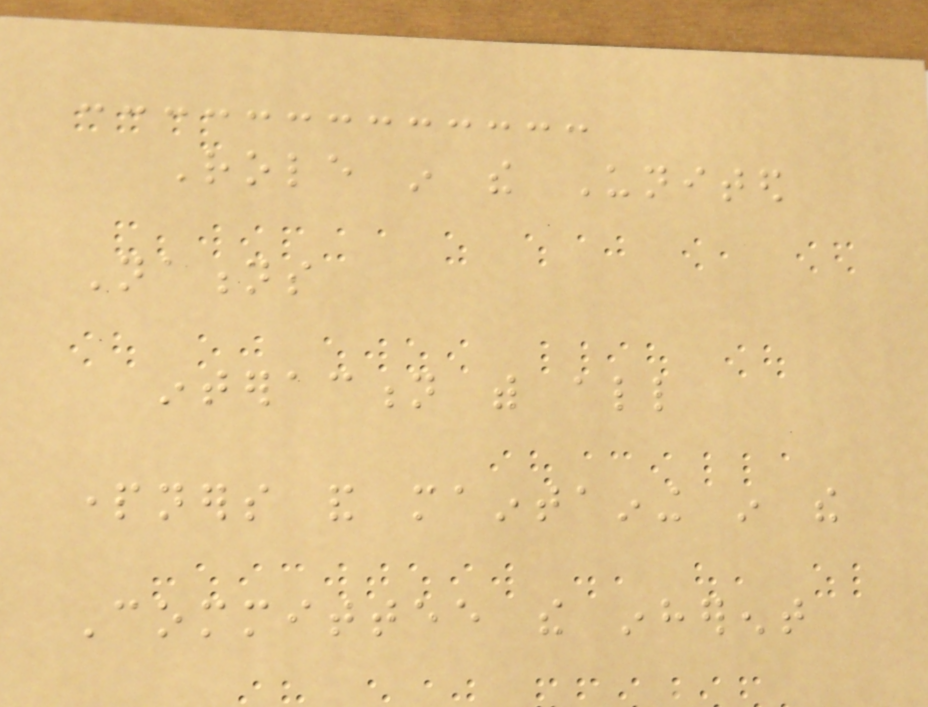Role in the United
Nations
interaction with all
partners and maintaining in the
Committee the inherent
